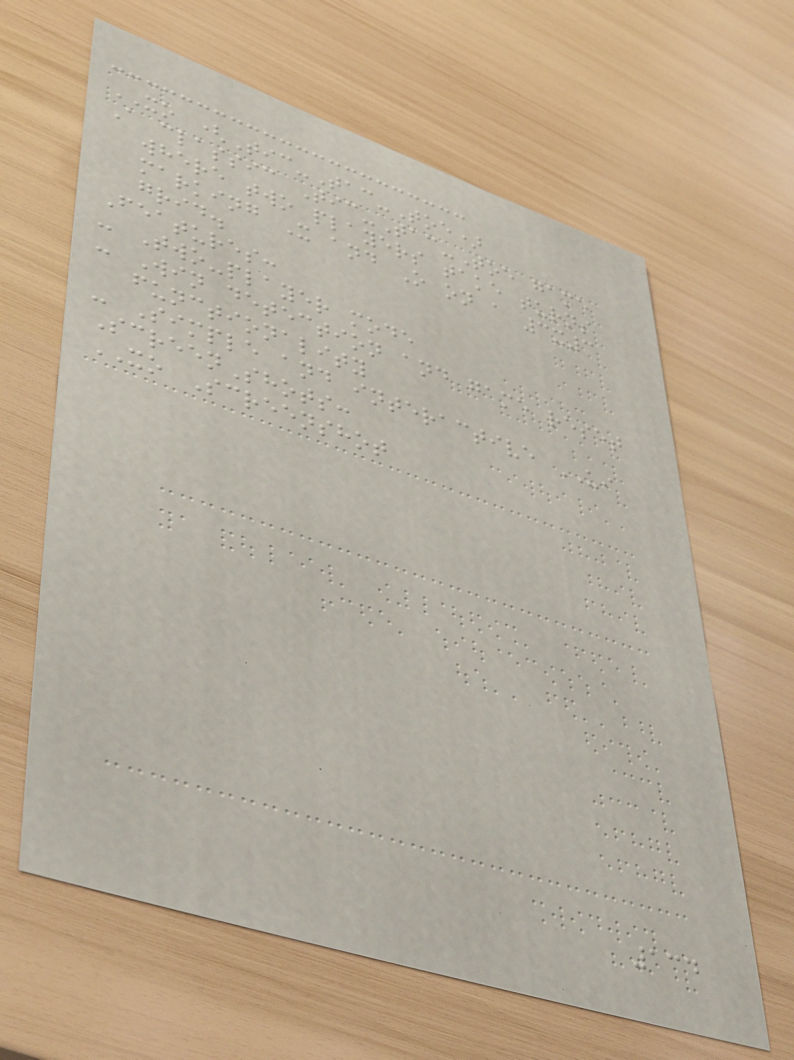XO (Tic-Tac-Toe)
A classic Tic-Tac-Toe game
where two players take turns
marking X and O on a 3x3
grid.
Features:
- Two-player mode
- Win detection and game reset
functionality
- Simple and interactive UI
ScreenShots:
XO Screenshot
134
